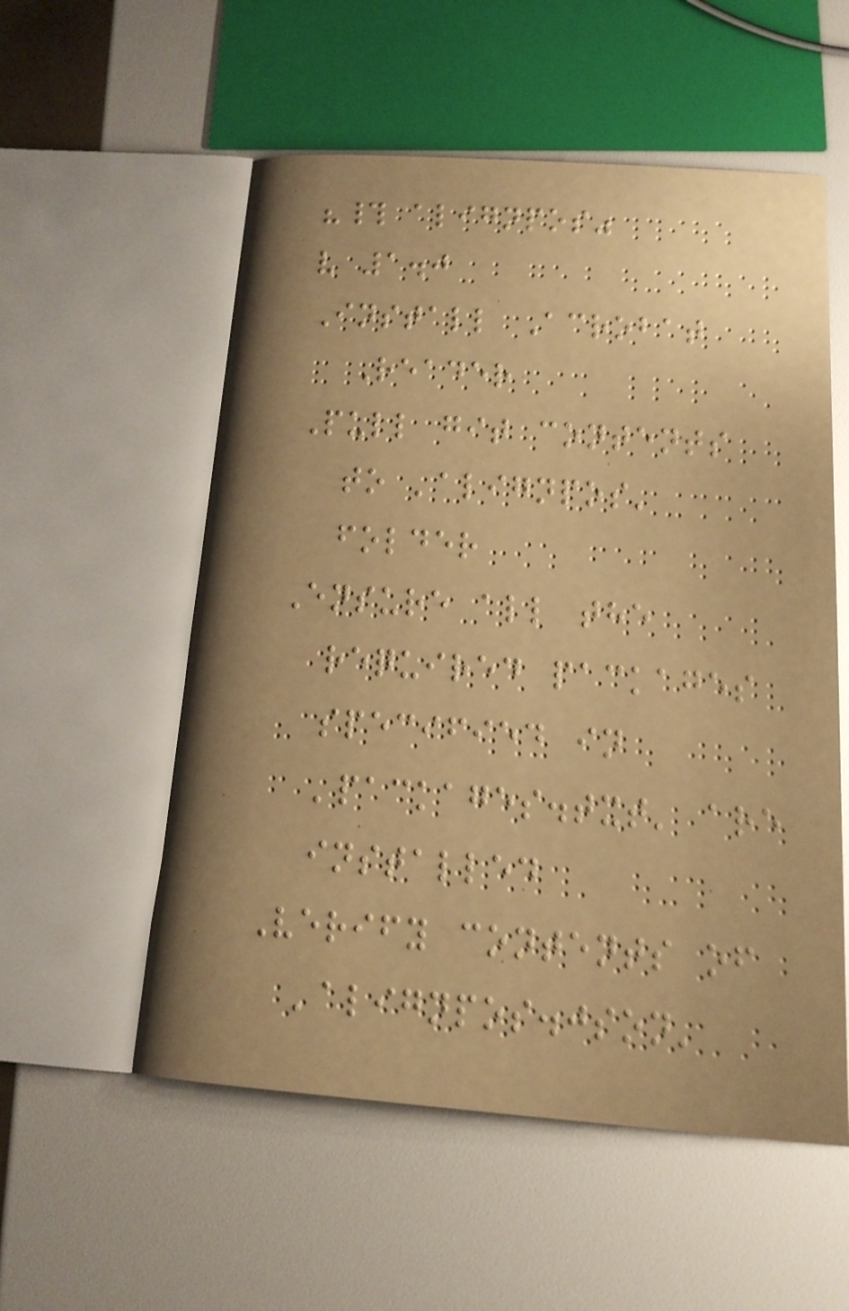"# alignpos"
v 1.0
Install Acrobat
Reader
Pull git contents
to 'alignpos'
folder
Ensure all the
required packages
specified in
'packages.txt' are
installed
Verify contents of
'alignpos.json'
